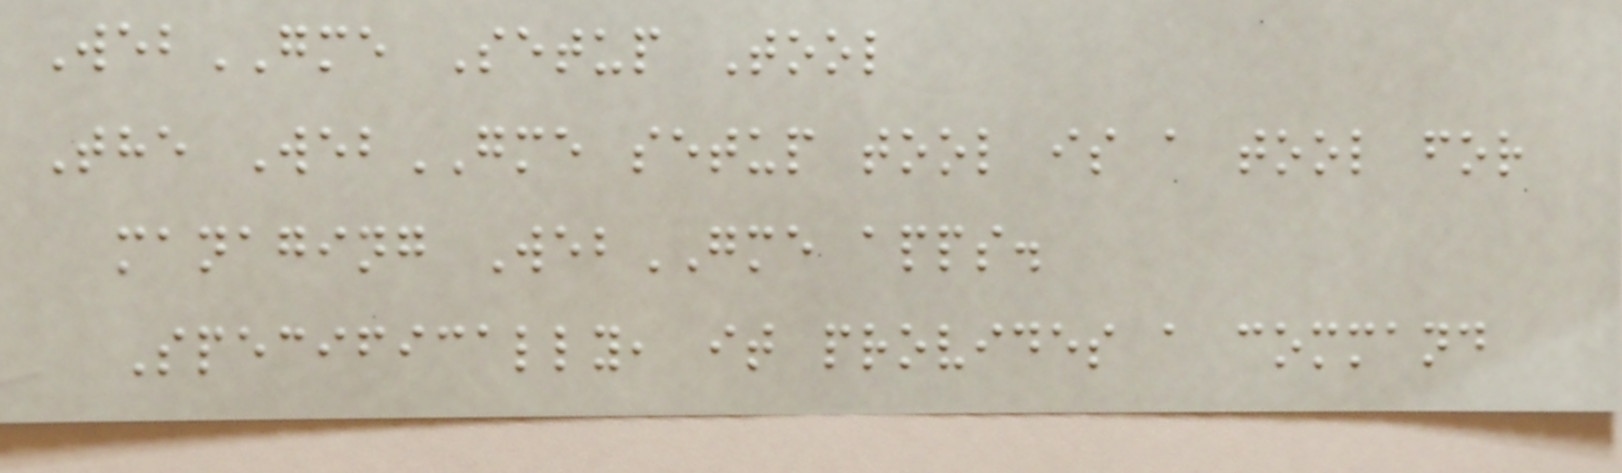WebGME Setup Tool
The WebGME setup tool is a tool for
managing WebGME apps.
Specifically, it provides a command
